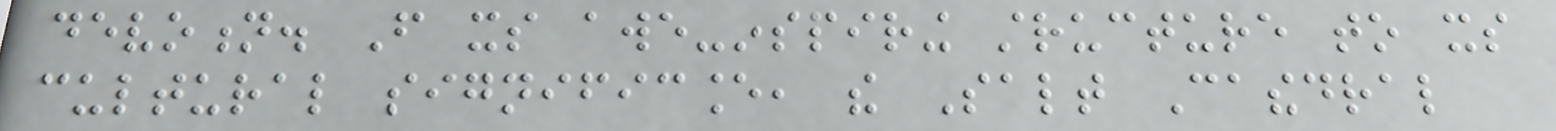devotion. From its awe-inspiring structure to its
cultural significance, the Salt Cathedral
